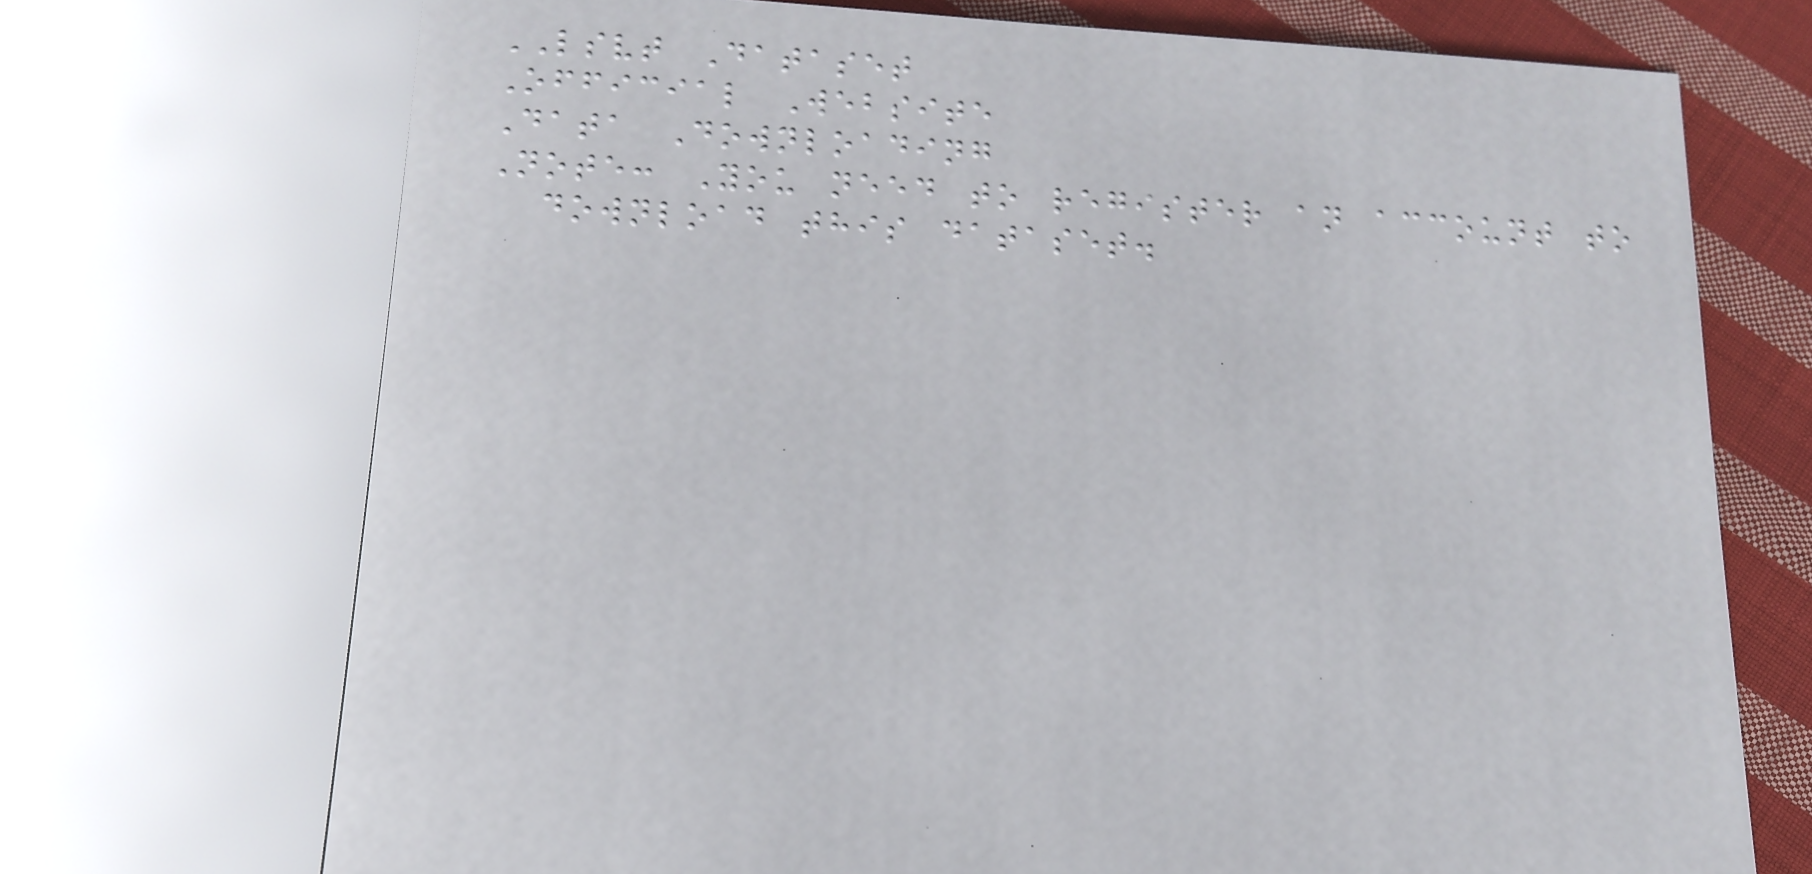LSVT Dataset
Official Website
Data Downloading
Note: You need to register an account to
download this dataset.
